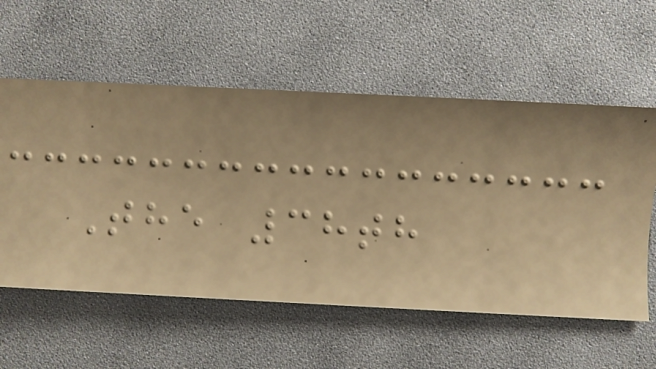The 38th
